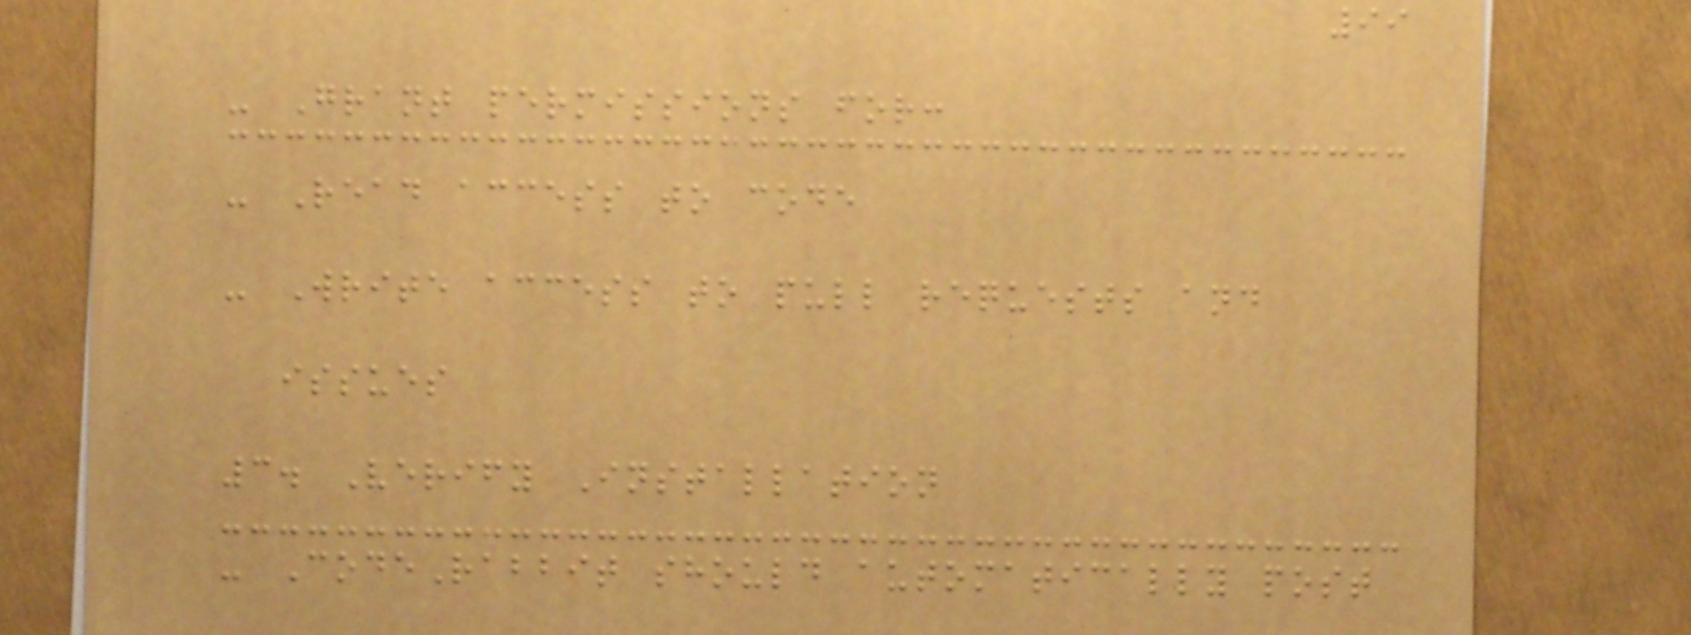99
- Grant permissions for:
- Read access to code
- Write access to pull requests and
issues
3. Verify Installation
- CodeRabbit should automatically post
